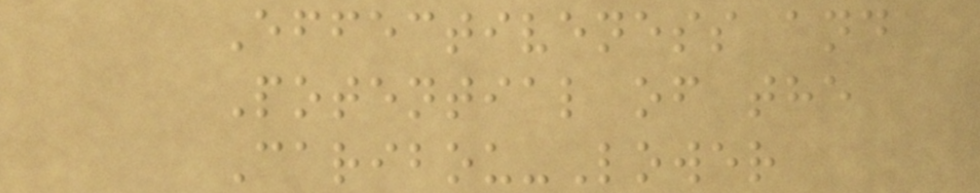Effectiveness and
Potential of the
Caribou-Lower
